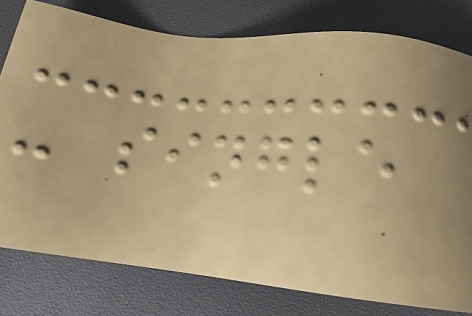- single
